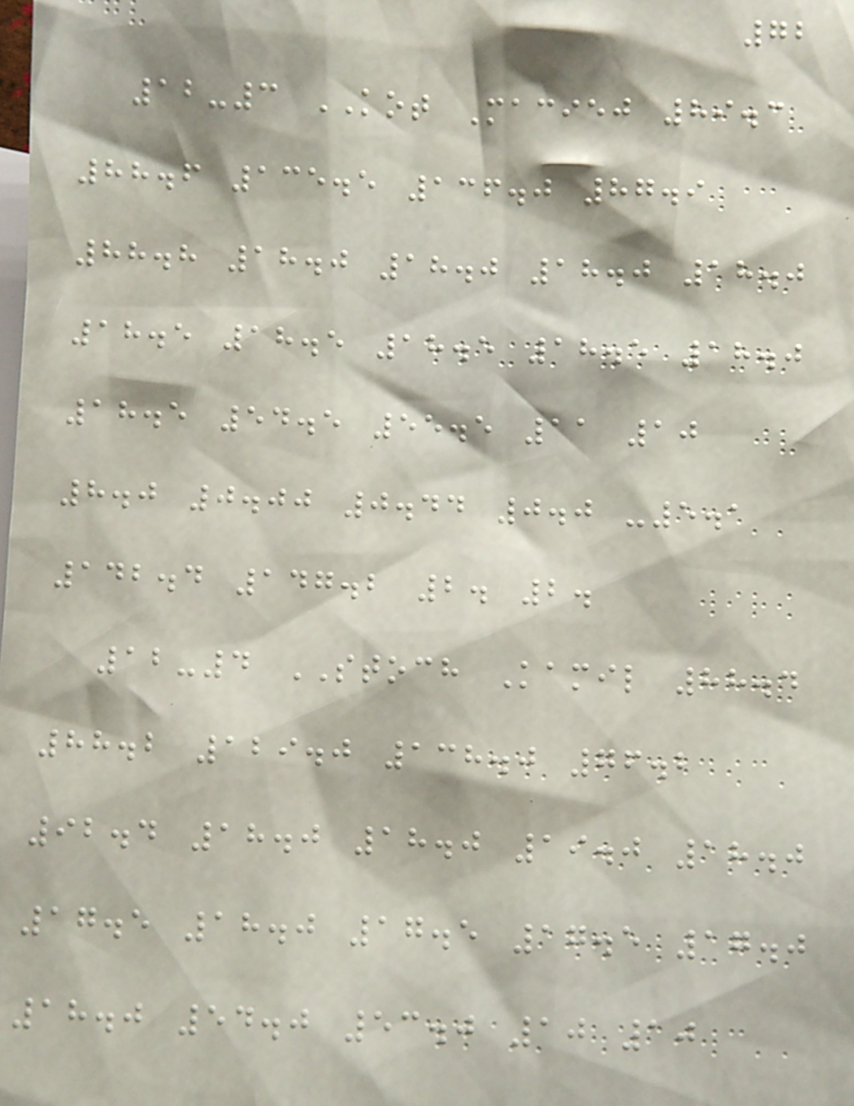72
12-3 KOT Maciej 89.3
88.6 135.5 136.0 87.9
88.8 18.0 18.0 18.0 18.0
18.5 18.5 18.5 18.5 18.0
18.5 54.5 55.5 11 10
8.0 0.00 0.44 0.0 -5.1
142.4 147.2 2. 2.
12-4 STOCH Kamil 88.4
88.2 129.0 138.0 76.2
92.4 18.0 18.0 19.0 18.0
17.5 18.0 17.5 17.5 17.0
18.0 54.0 53.0 10 10
